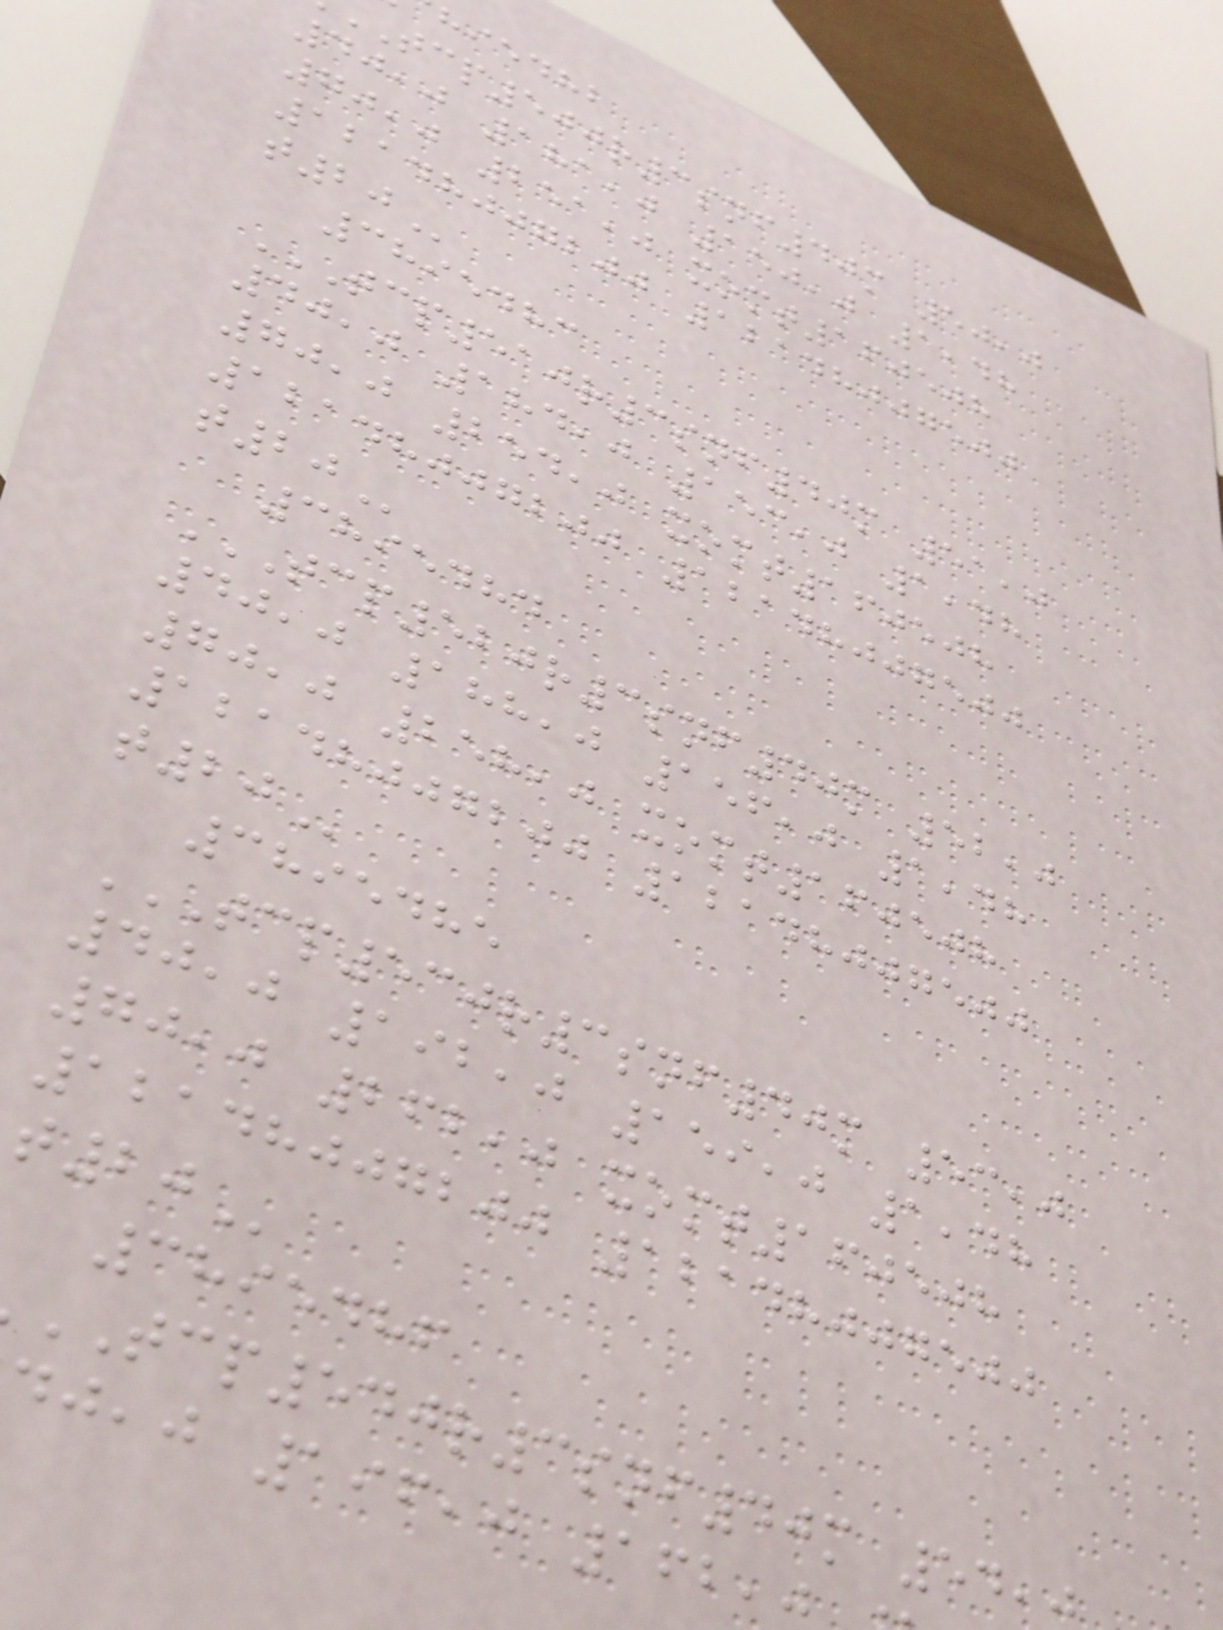hiedhb
tcp500r3snf40m 50,0
40,0 181,0 150,0 1,48
70,0 251,0 xomt160508
12148007200 12148007500
3895483
TCP510R3SNF40M 51,0
40,0 184,0 153,0 1,48
70,0 254,0 xomt160508
12148007200 12148007500
3895484
TCP520R3SNF40M 52,0
40,0 188,0 156,0 1,48
70,0 258,0 xomt160508
12148007200 12148007500
3895485
TCP530R3SNF40M 53,0
40,0 192,0 159,0 1,48
70,0 262,0 xomt160508
12148007200 12148007500
3895486
tcp540r3snf40m 54,
,j 196,0 162,
